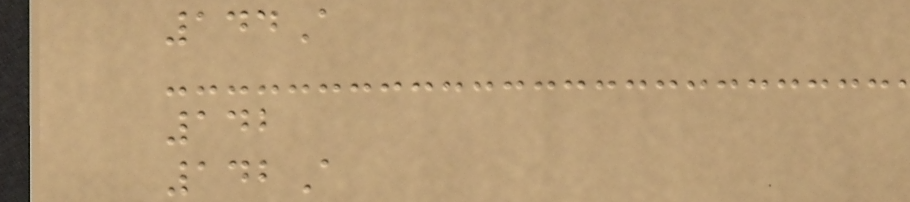144A
142
142A
